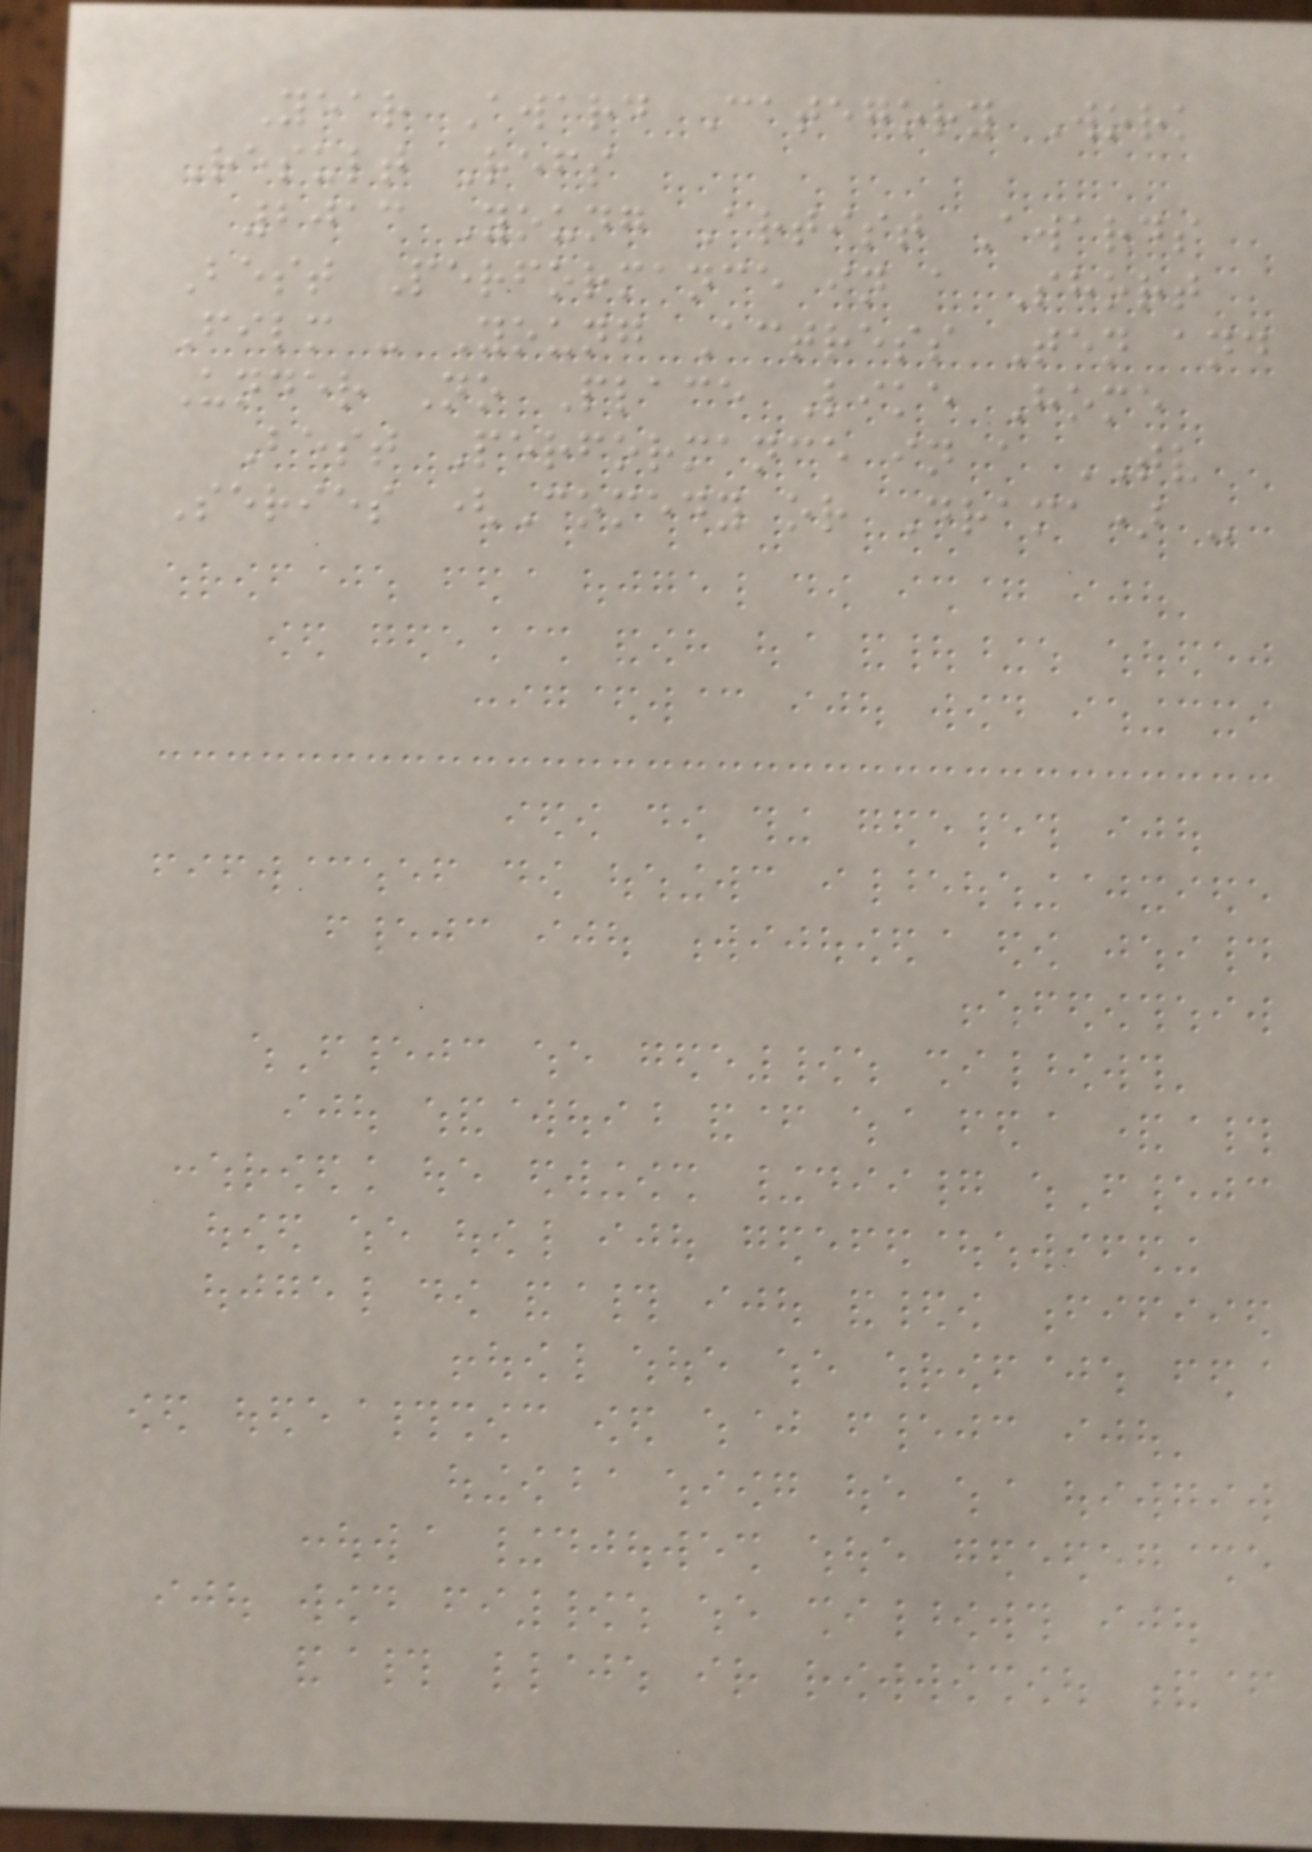Year Award Category Work
Result Refs
2013 Young Artist Awards
Best Performance in a Short
Film - Young Actress Ten and
Under No Place Like Home
Best Performance in a TV
Series (Comedy or Drama) -
